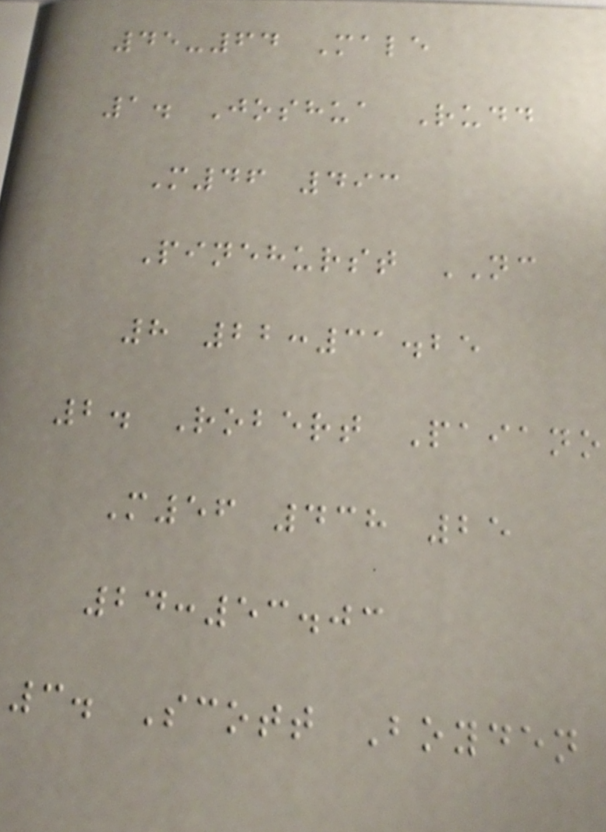45-64 Male
1. Joshua Rudd
M46 493
Pinehurst NC
8 22:31.25
2. Robert Paiano
M56 438 25
24:53.03
3. Scott Boyden
